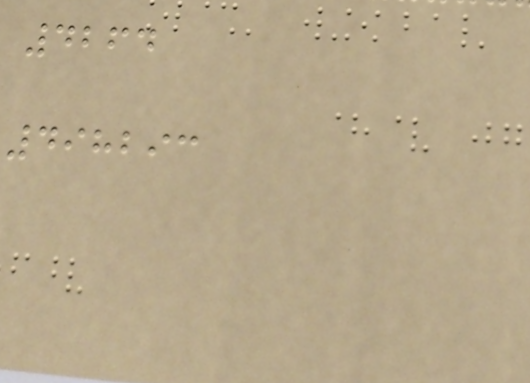4264
498293
